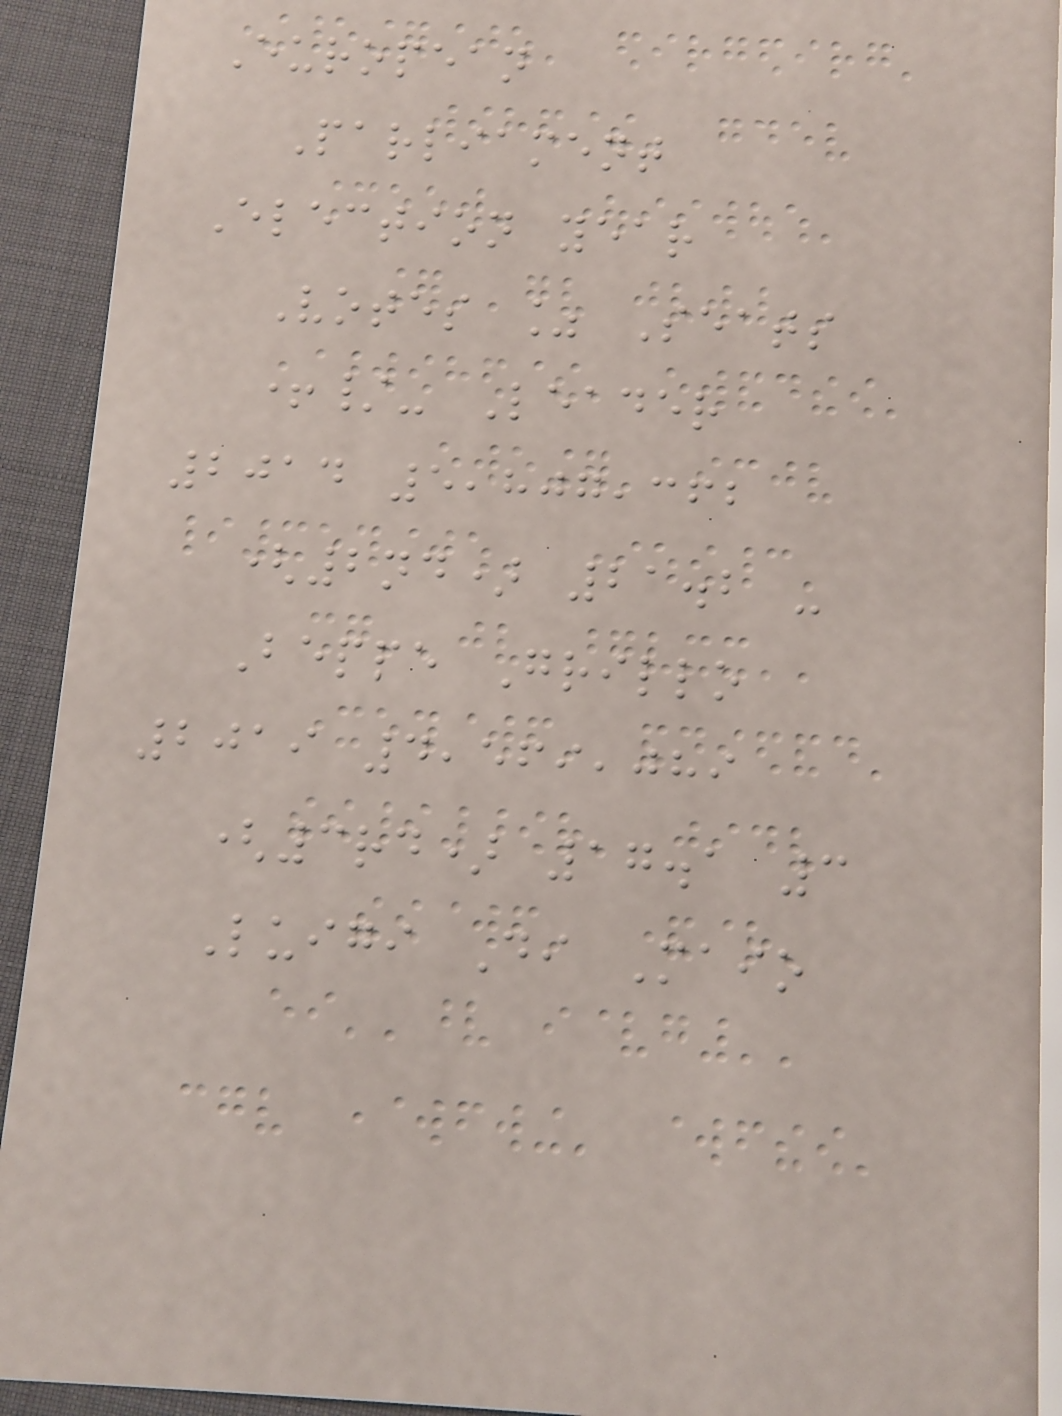European
Parliament
Election year
Votes % Seats
+/- Leader
2014 5,807,362
(2nd) 21.2 -
Beppe Grillo
2019 4,569,089
(3rd) 17.1 3
Luigi Di Maio
